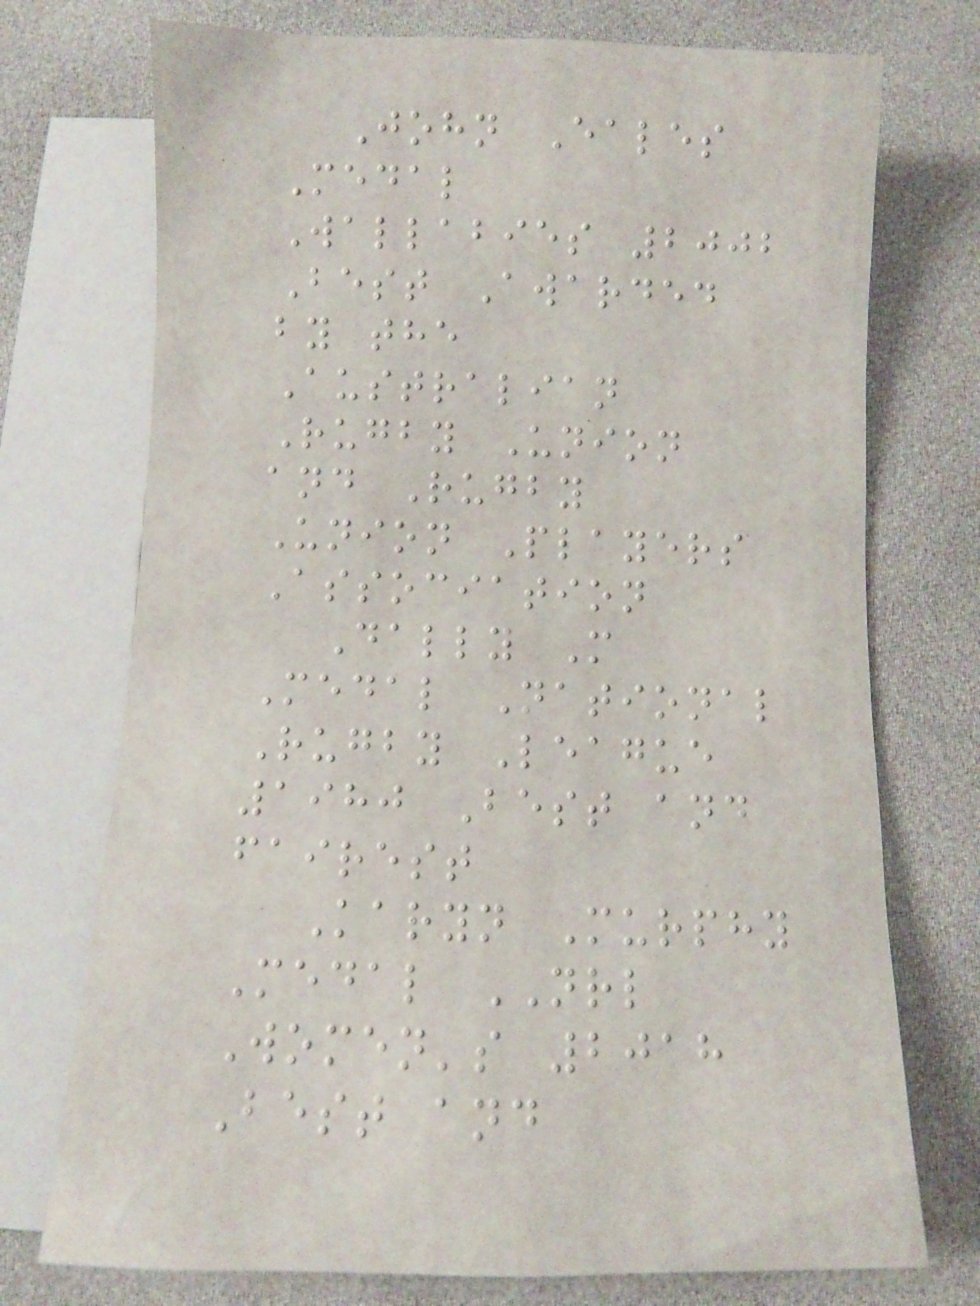John Eales
Medal
Wallabies 2002
Best Awarded
by the
Australian
Rugby Union
and Rugby
Union Players
Association
Dally M
Medal National
Rugby League
1980 Best and
fairest
Karyn Murphy
Medal NRL
Women's 2018
Best and
